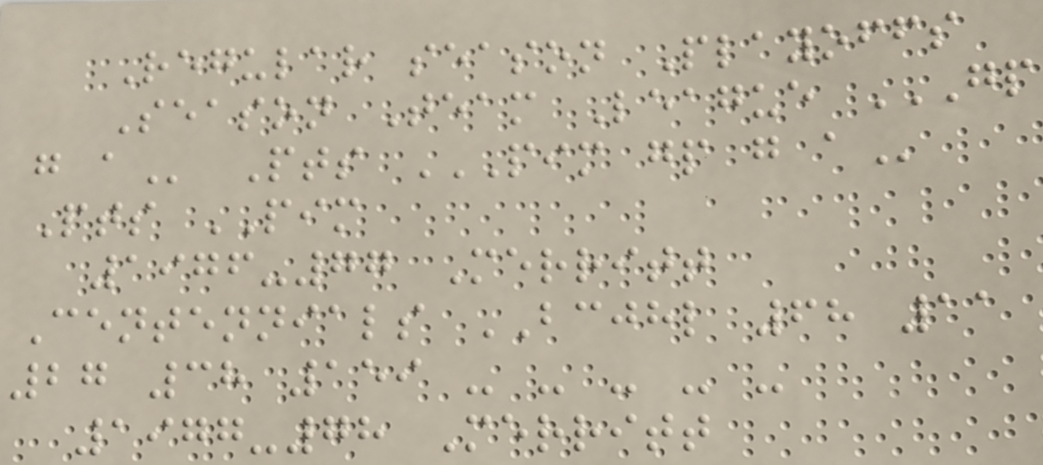Regular season Playoffs
Season Team League GP
G A Pts PIM GP G A
Pts PIM
1976-77 Merritt
Centennials BCJHL 68 11
27 38 159 - - - - -
1977-78 Merritt
